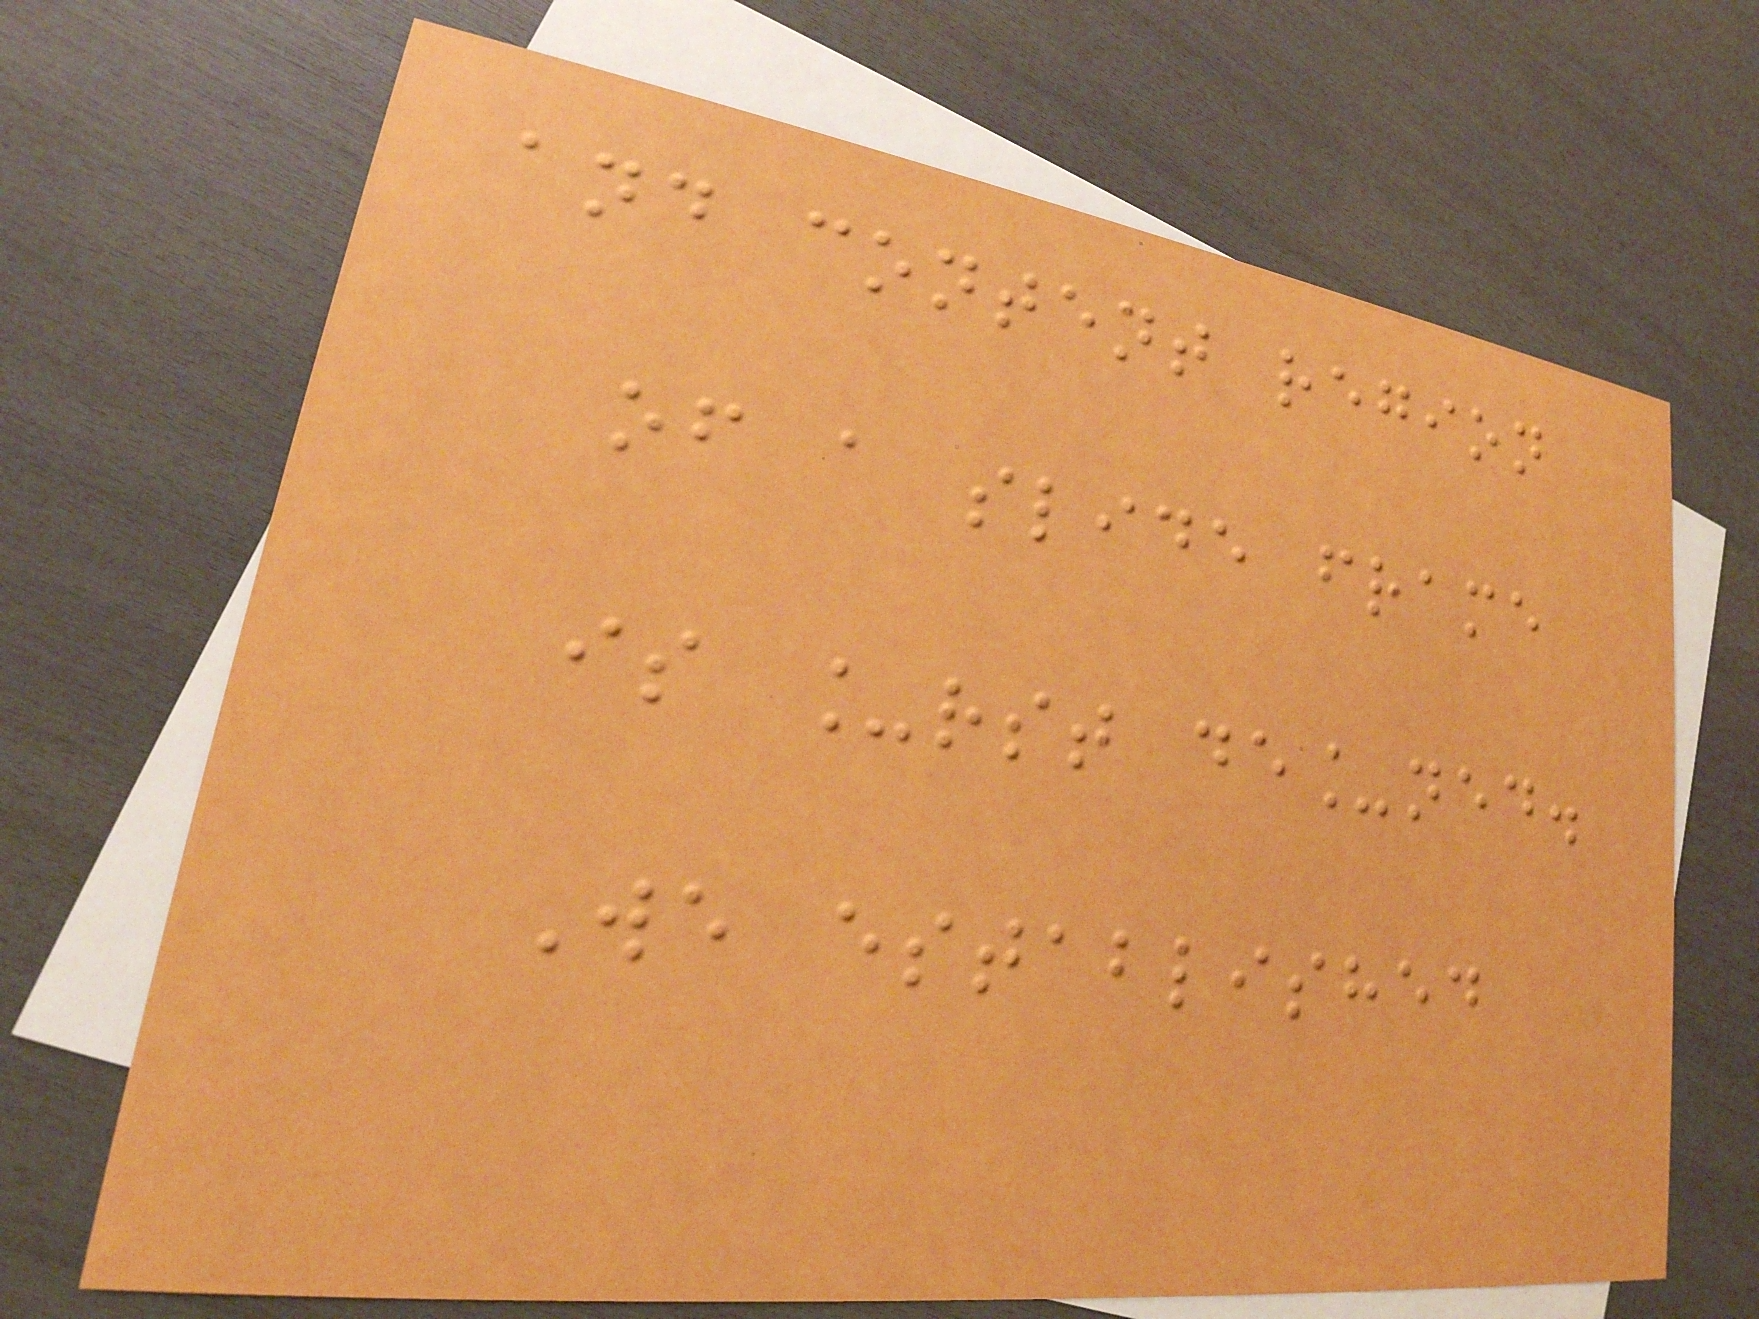and content region
of a slide frame
is _rst de_ned.
We established
